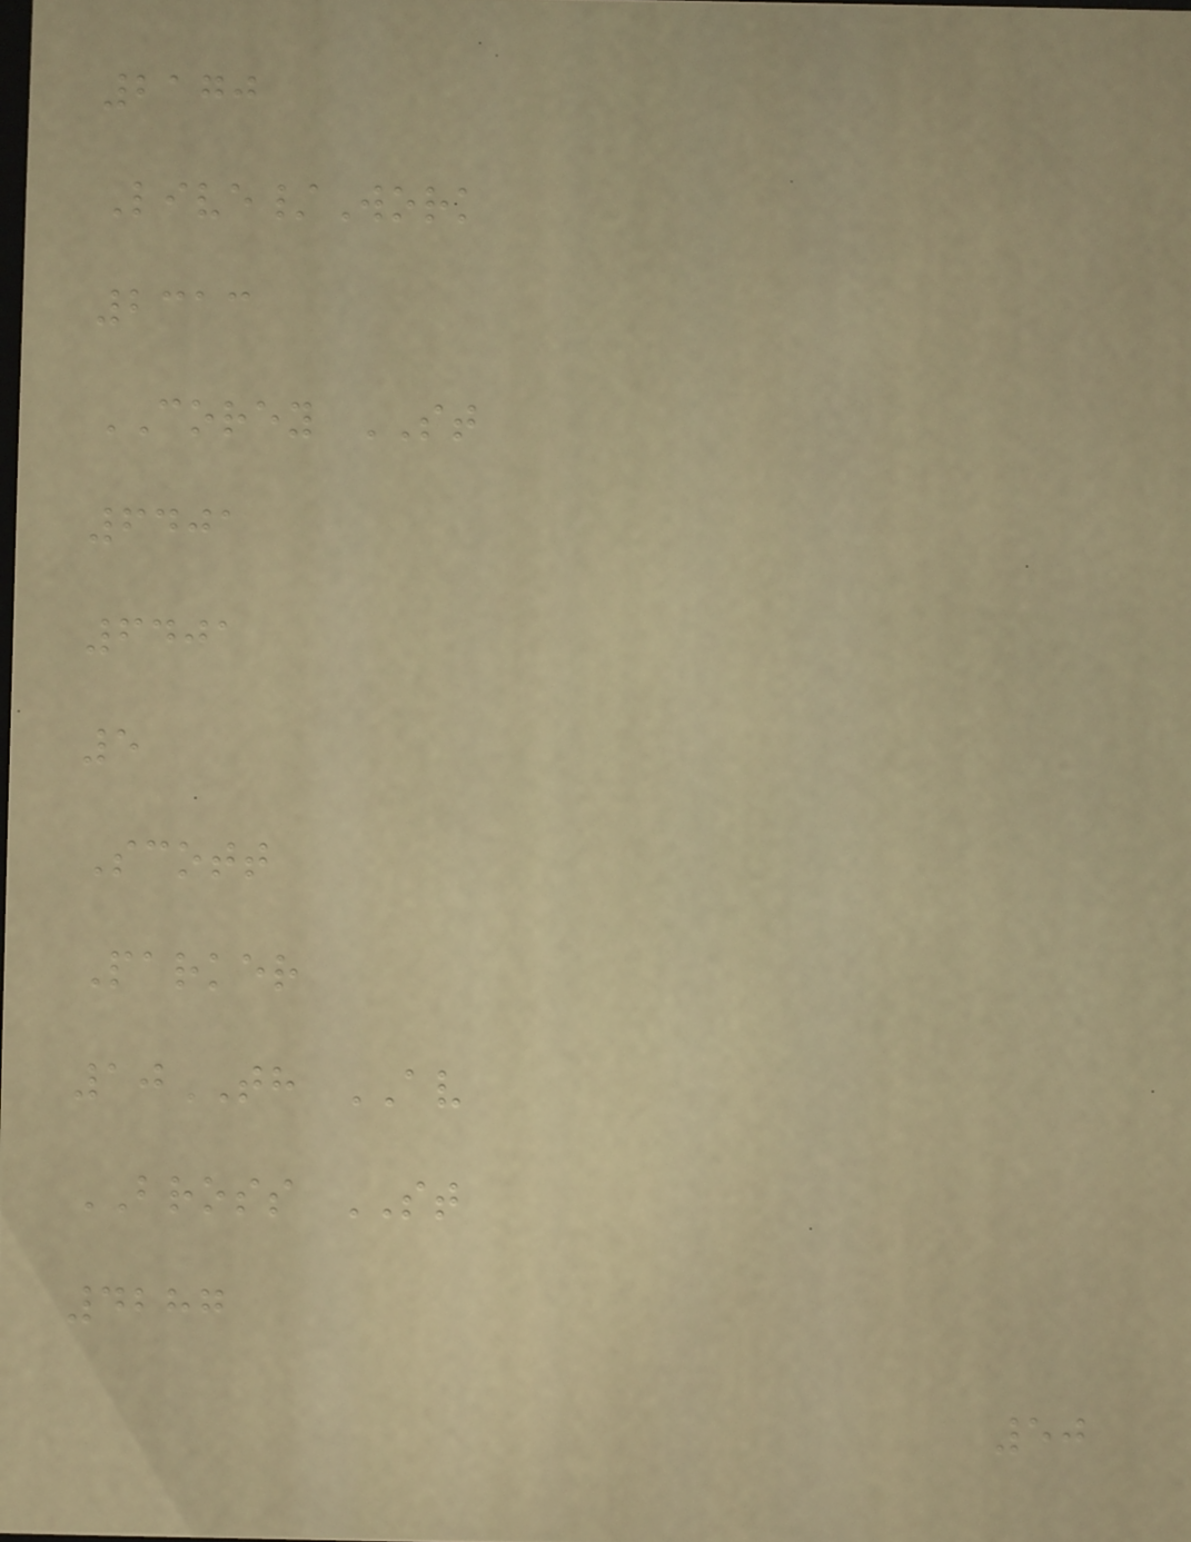2170
Live/Work
2313
COREY ST
6401
6401
5
Scott
Parker
10TH AV
BROSS ST
4287
50
